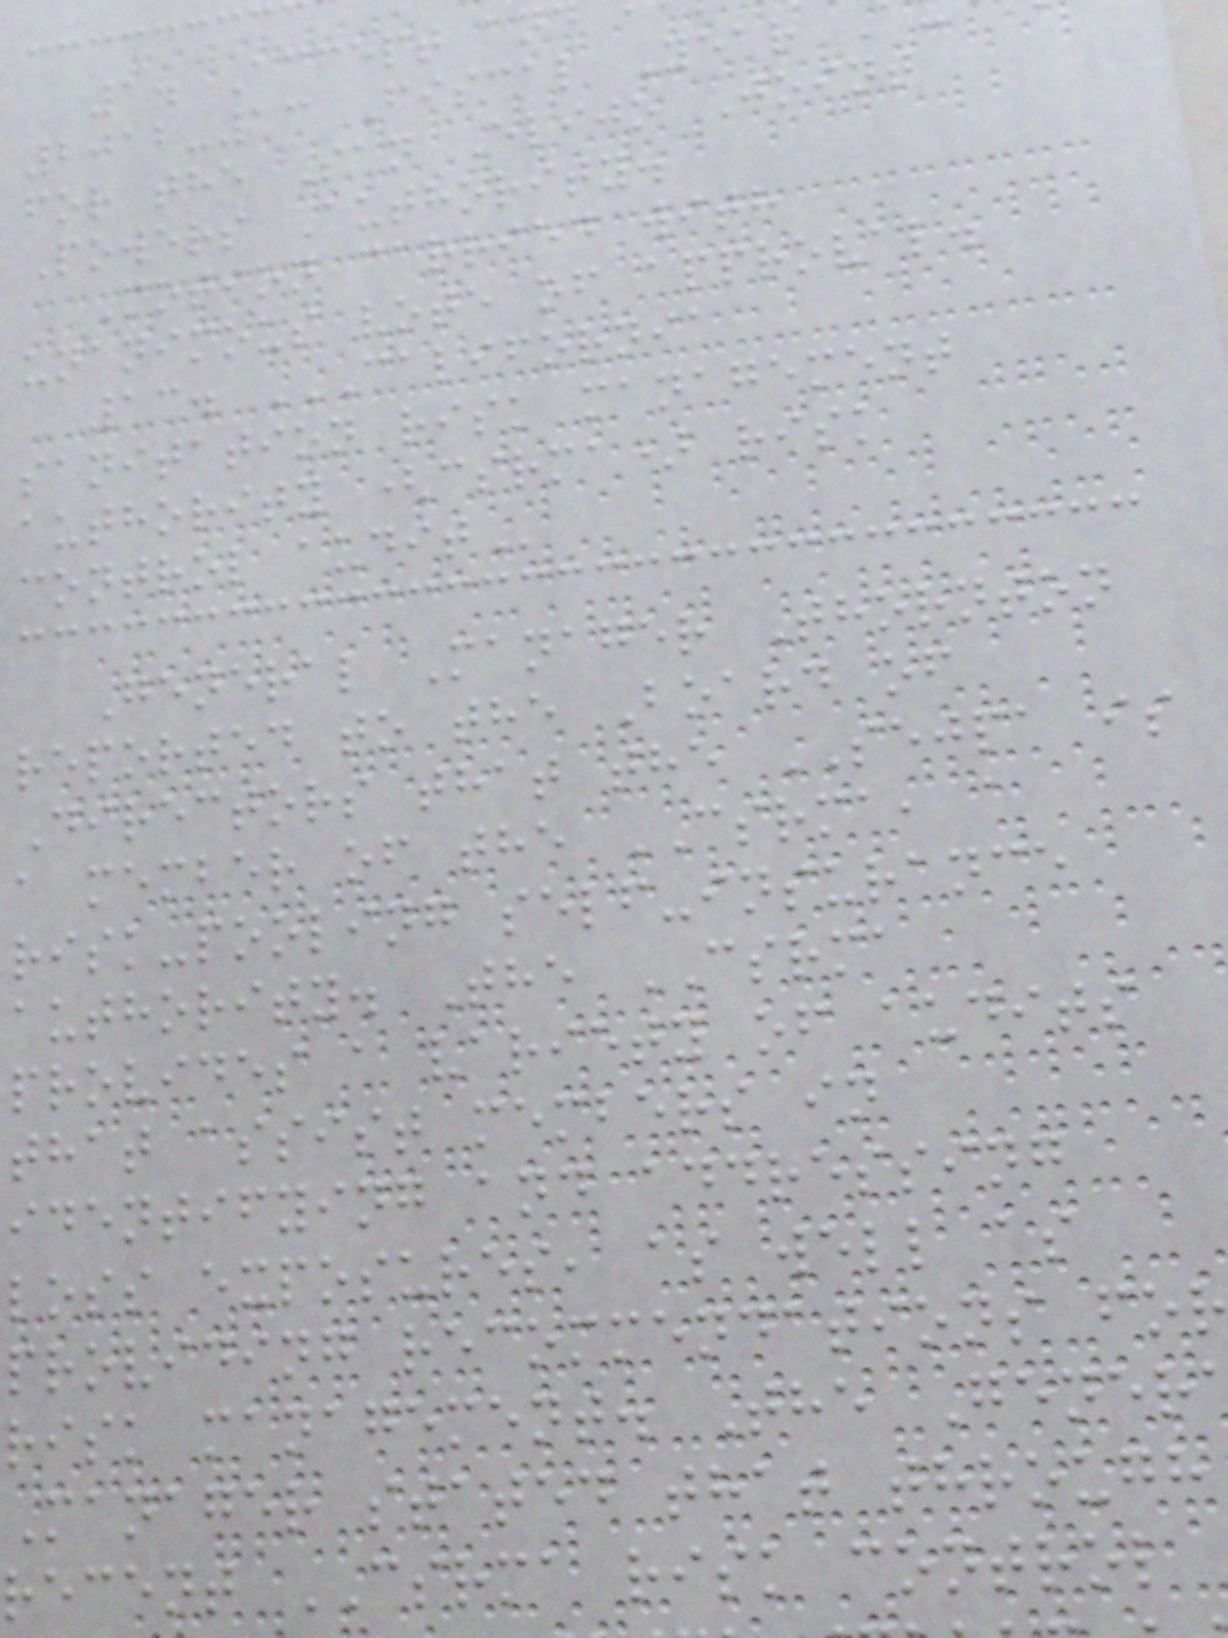1. Accept an
2012-13 Fiscal Year
for the San Elijo Joint
Powers Authority.
Motion carried with
unanimous vote of approval.
13. CALIFORNIA
sanitation risk management
authority (csrma) risk
control
General Manager Thornton
reported to the Board of
Directors that the SEJPA is
a member of the CSRMA, a
risk-pooling self-insurance
authority. The CSRMA
provides a variety of audits
that assist members in
identifying and addressing
loss exposures, as well as
providing recommendations fo
risk management. The Gener
Manager stated that through
recent CSRMA risk control
